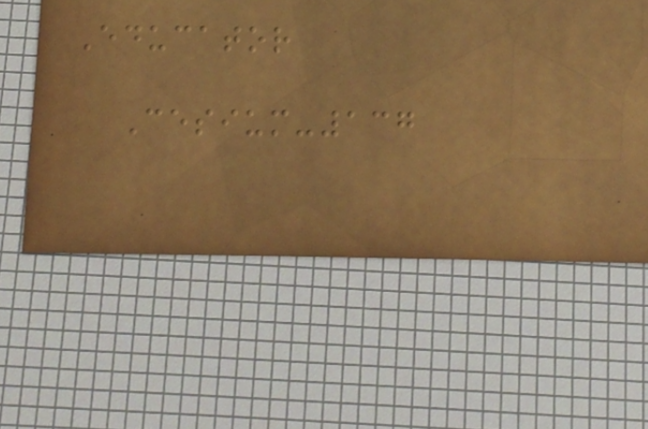Educator
Cesium-137
